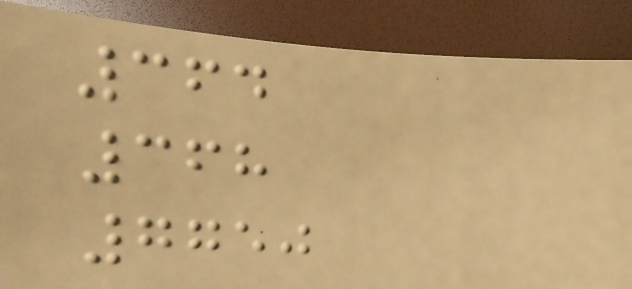364
368
7750
